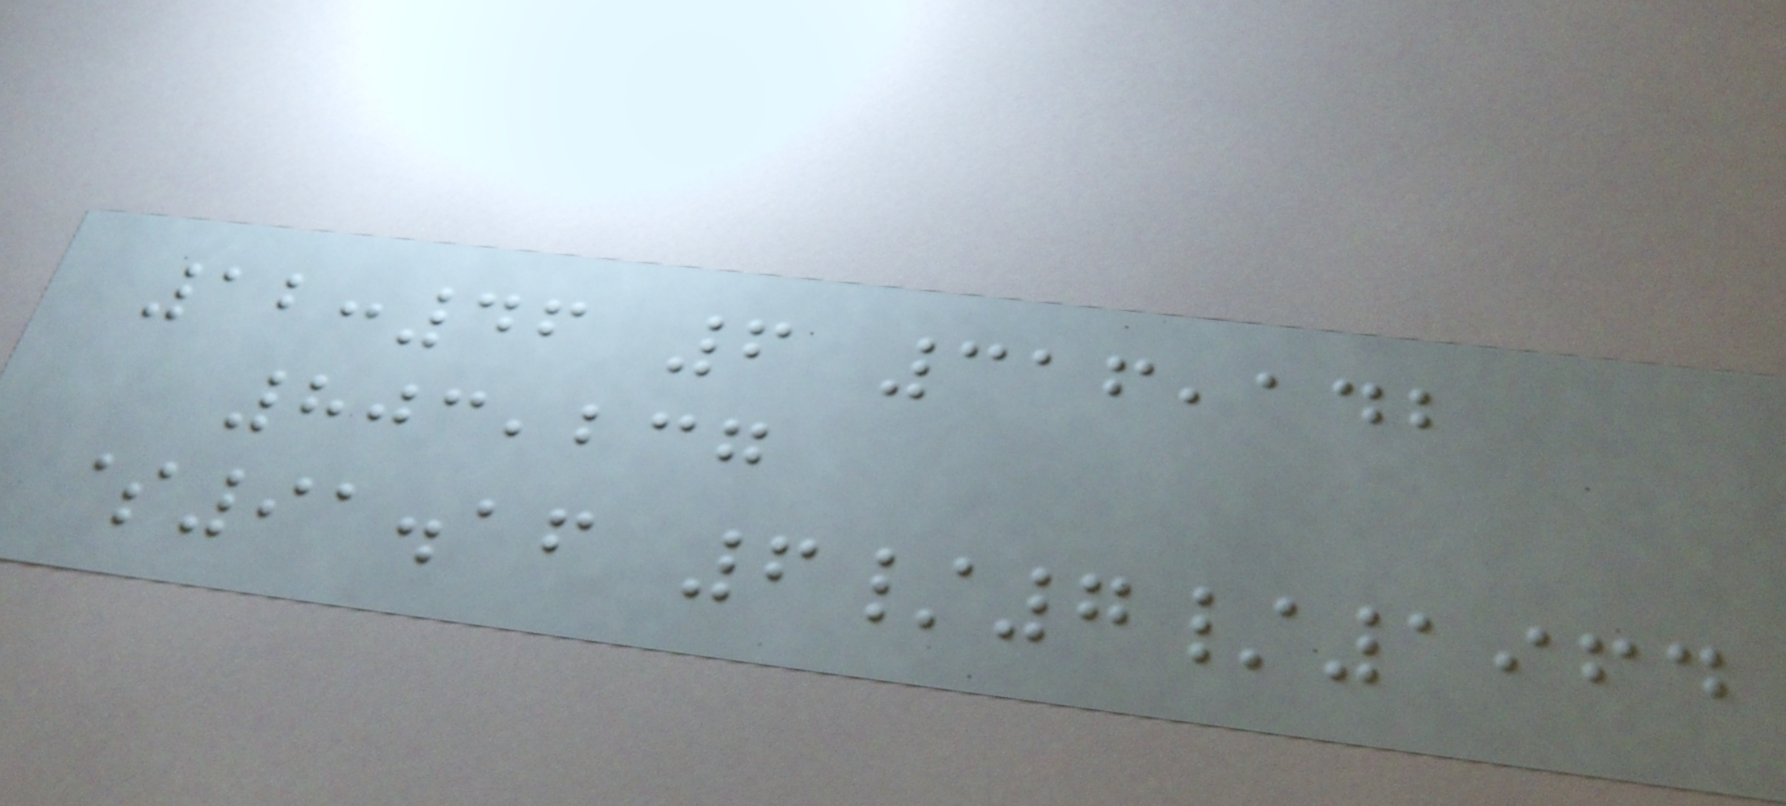12:46 6 316,142
803,237
$91.16 6/7/1964
